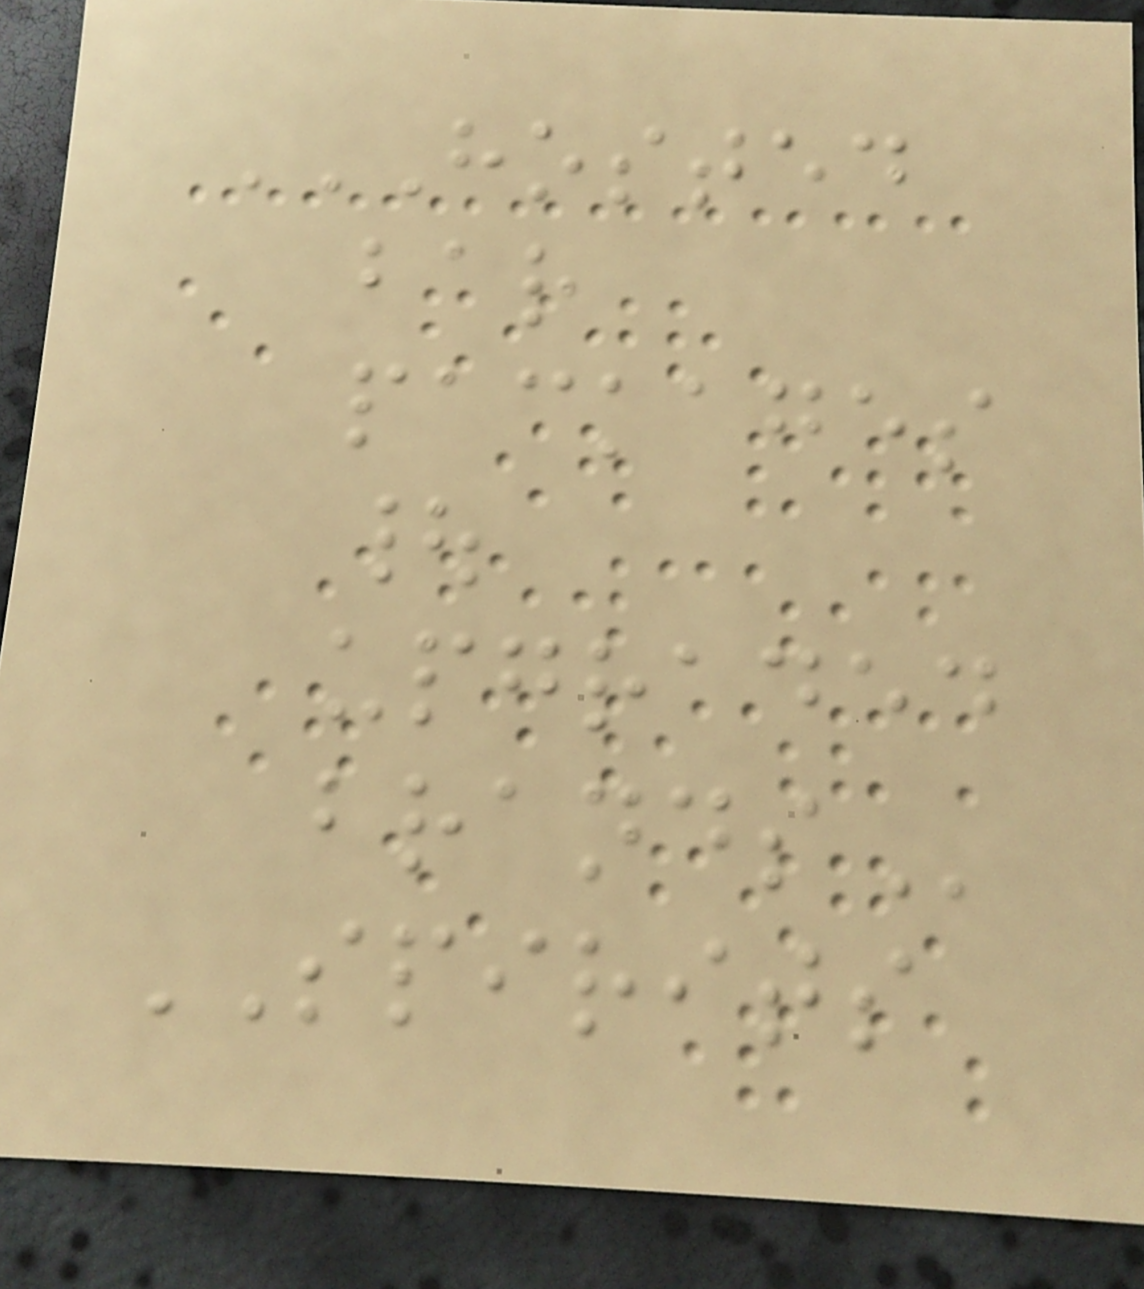HOSTED
BAR
PACKAGES
|
UPGRADED
BRANDS
SPIRITS
